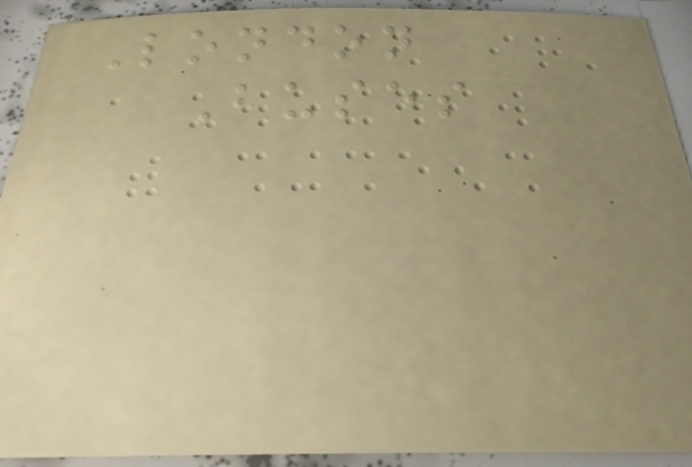London
Buses
